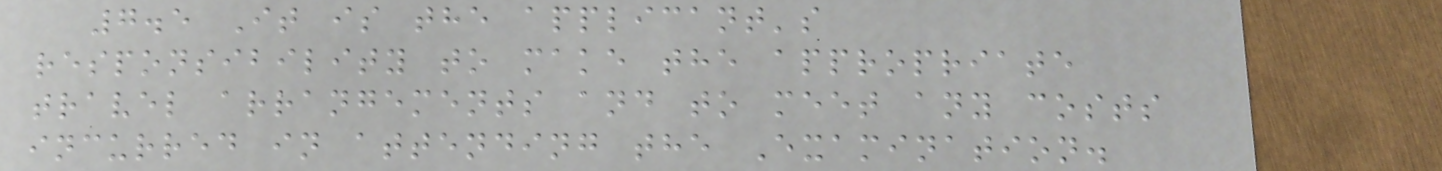7.5 It is the applicant's
responsibility to make the appropriate
travel arrangements and to meet any costs
incurred in attending the Examination.
